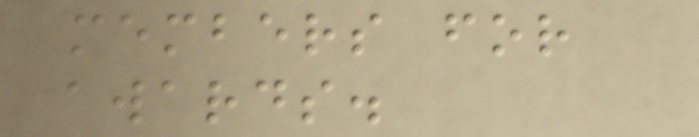members for
awards.
